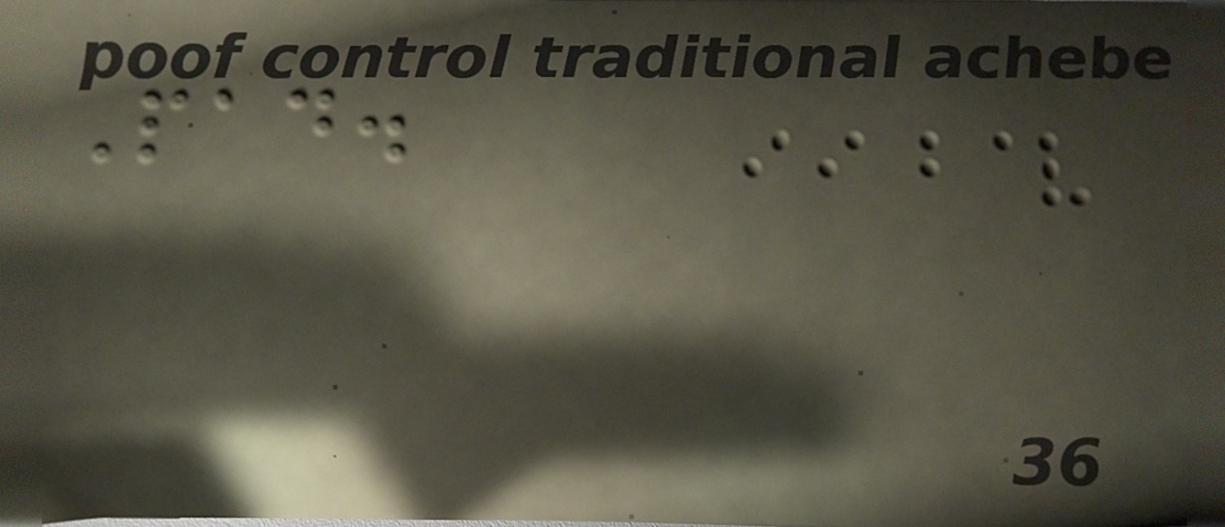Pad.
